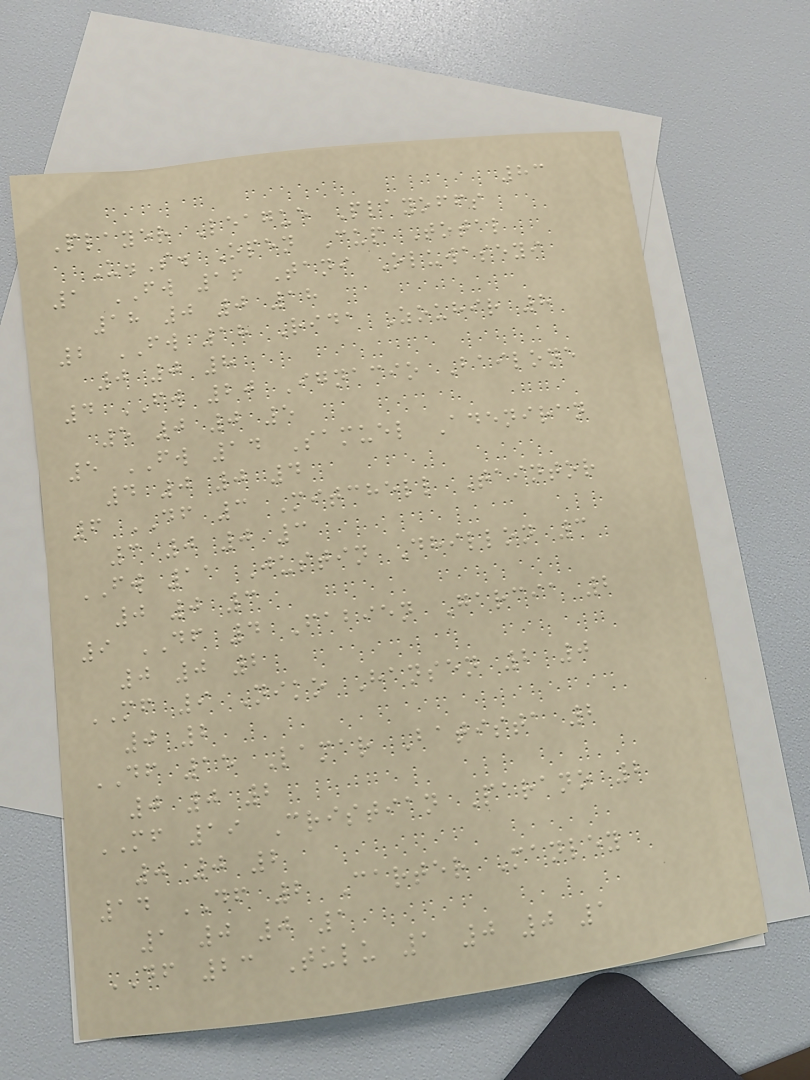83
Player League Playoffs
U.S. Open Cup Total
1 FW 16 Tani Oluwaseyi
18 0 0 18
2 FW 18 Rida Zouhir 8
0 0 8
4 FW 20 Ignacio Bailone
5 0 0 5
5 FW 14 Samuel Adeniran
4 0 0 4
6 DF 3 Mitchell Taintor
3 0 0 3
FW 11 Justin Dhillon 3
0 0 3
9 DF 4 Fabien Garcia 2
0 0 2
MF 9 Niko Hansen 2 0
0 2
DF 15 Lamar Batista 2
0 0 2
MF 19 Cristian Parano 2
0 0 2
14 DF 2 Carter Manley
1 0 0 1
DF 23 Tulu 1 0 0 1
